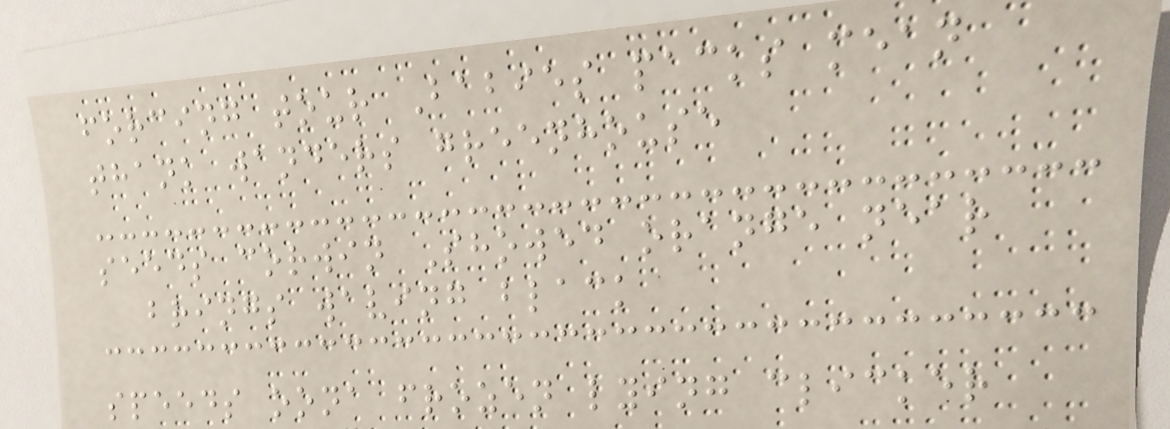forcing tour Babies packs mean
thank wanders greenhouse
seeds corwin Showed orange near
brings waving black
speeds oona frozen lying clicker
